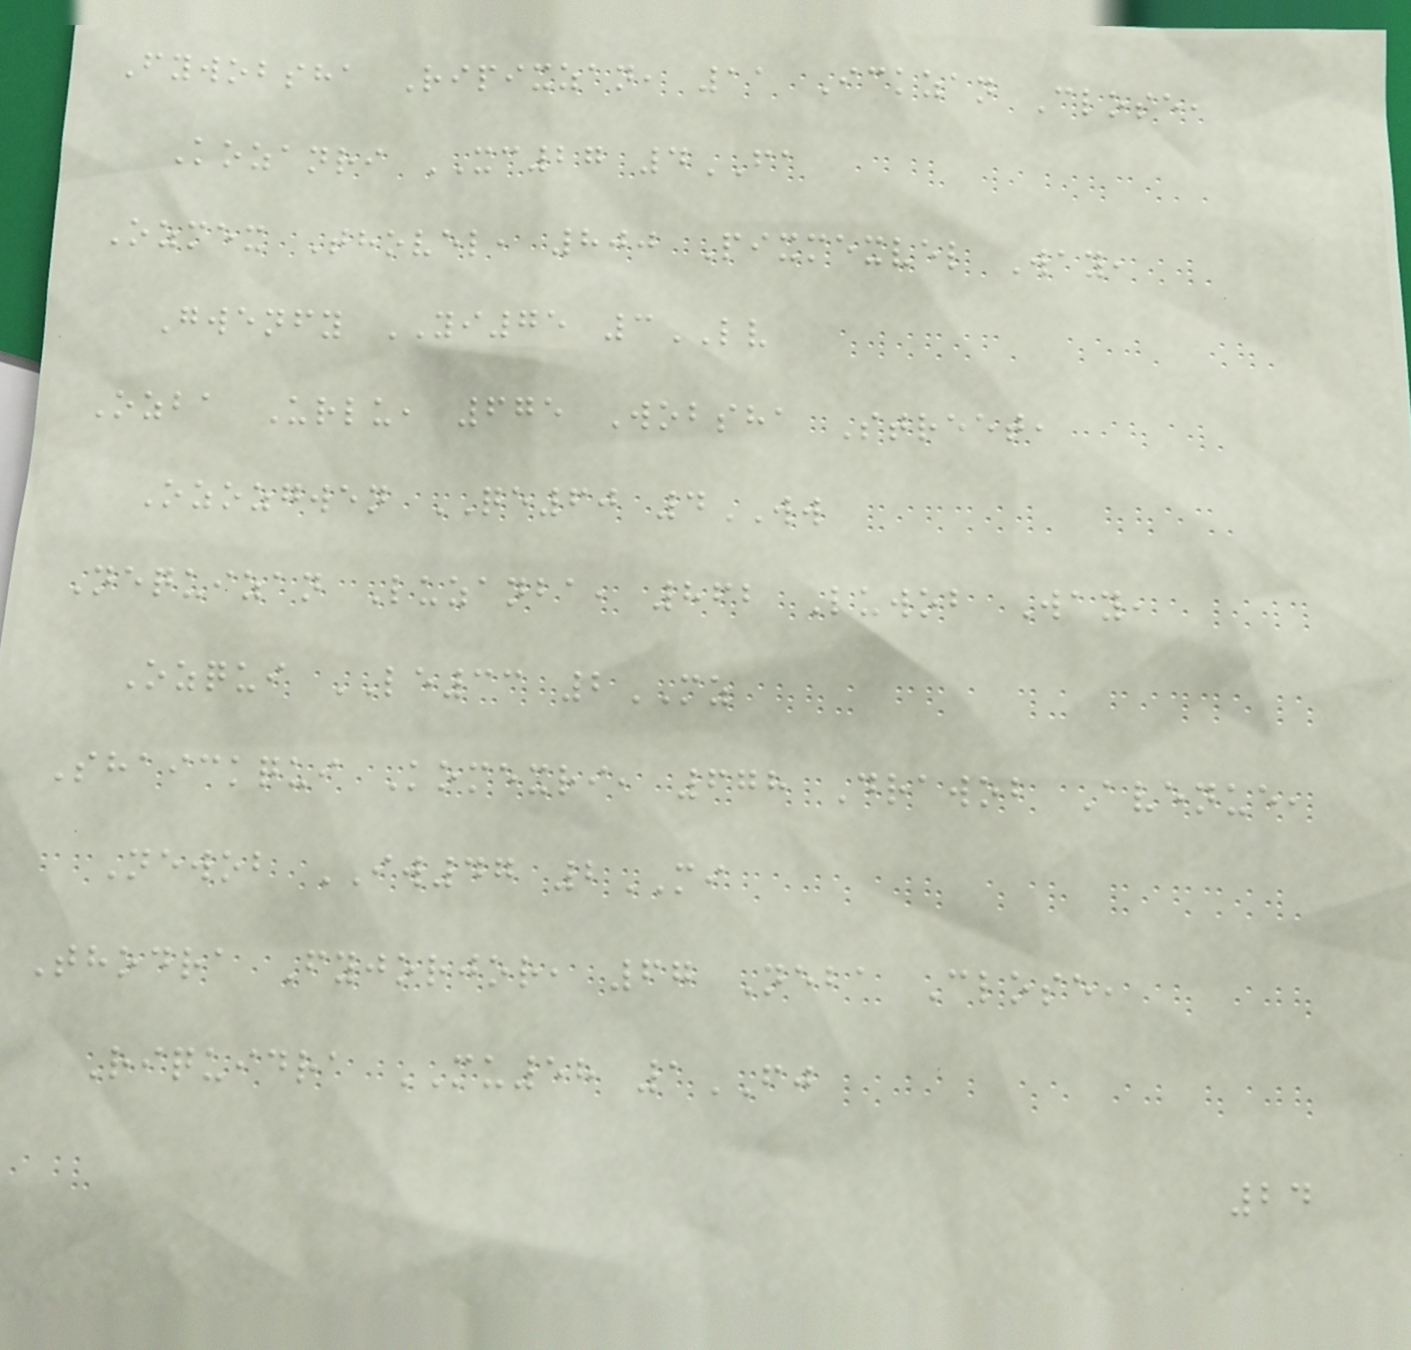Fywobsha Ripixzan, 11 Ickzan Close,
Kozanri XC27 4FA
Ozmex Thovel, 800 Pixmexvel Way,
Gwenfy YI75 3LV
Ozba Urlu, 675 Wobsha Street,
Ozozgwen QE60 4WW
Nequizan Luzanba, 862 Luwob Way,
Ozqui LE33 2MZ
Shaickqui Komexri, 678 Drawob Avenue,
Newob IW47 2MI
Thodra Fyjorjor, 67 Neba Close,
Riquidra MU58 1FJ
24
